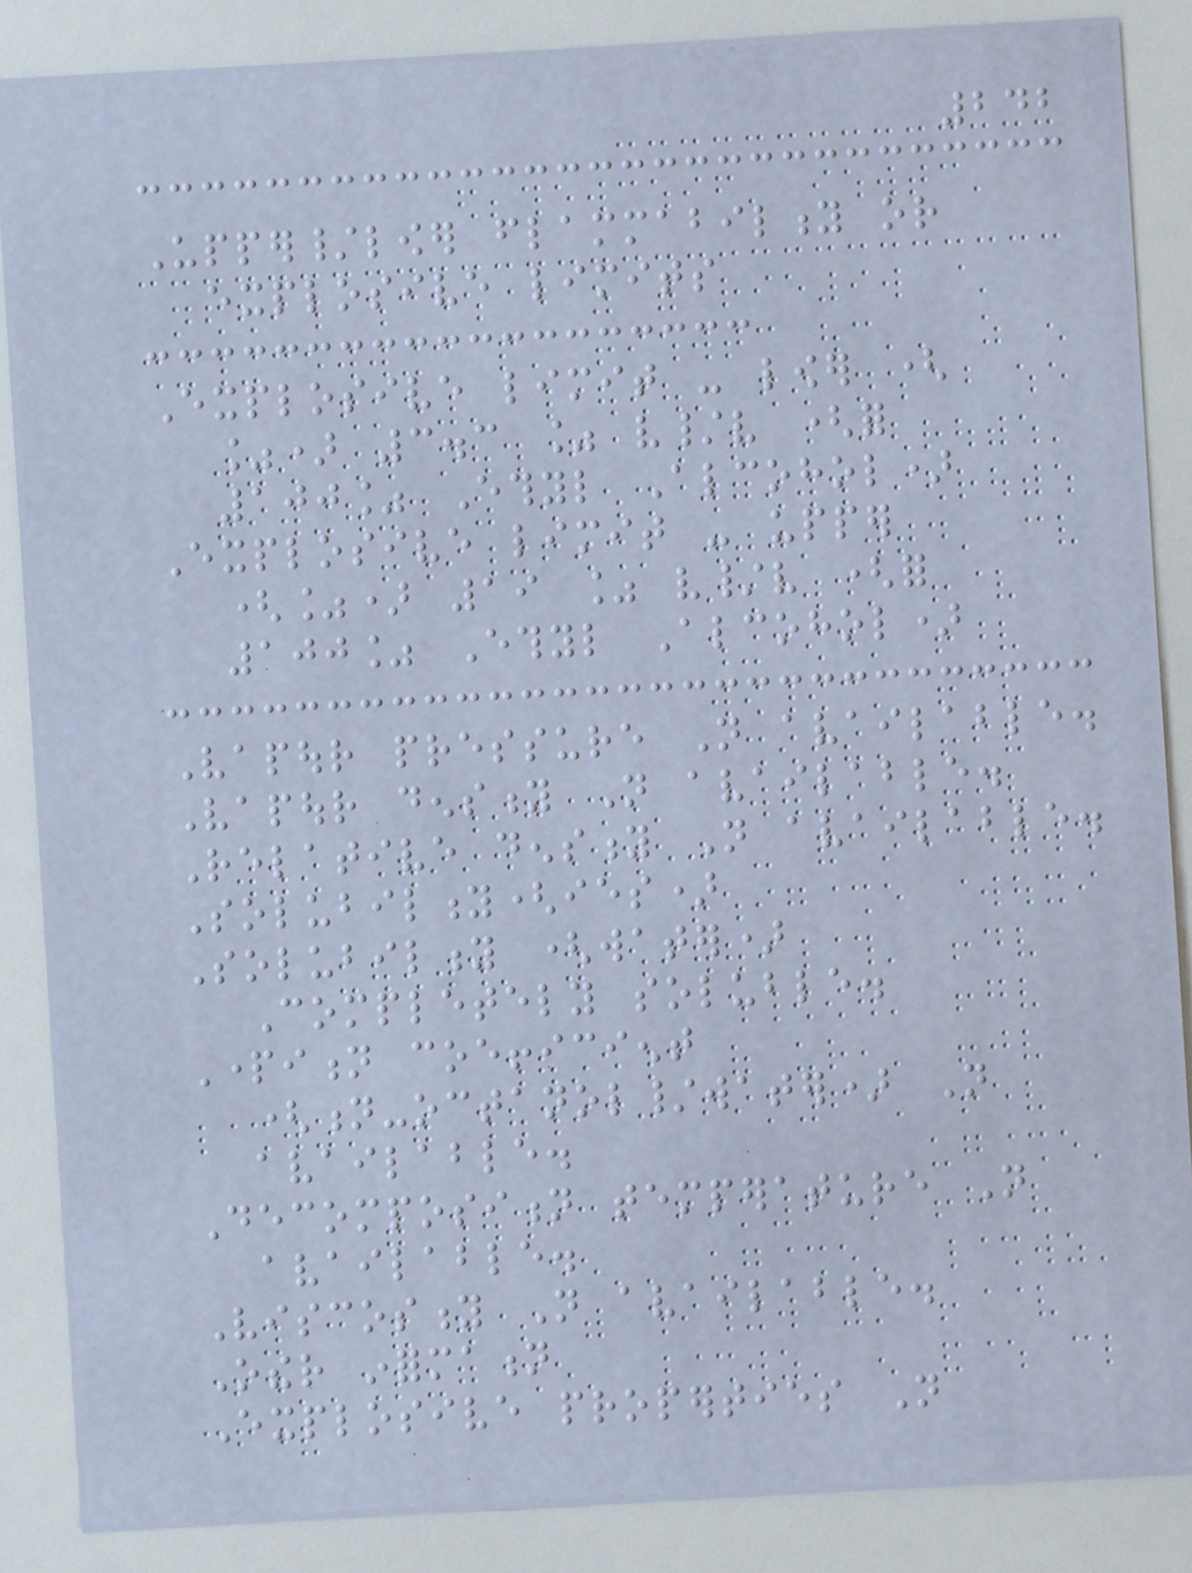242
Upper/lower flammability or
explosive limits
Explosive limit - lower (
%) 3.3 % v/v (for
100% Ethyl Alcohol)
Explosive limit - upper
(%) 19 % v/v (for
100% Ethyl Alcohol)
Vapour pressure Not available.
Vapour density Not available.
Relative density Not available.
Solubility(ies)
Solubility (water)
Completely soluble.
Partition coefficient
(n-octanol/water) Not
available.
Decomposition temperature Not
available.
Viscosity Not available.
Other information
Explosive properties Not
